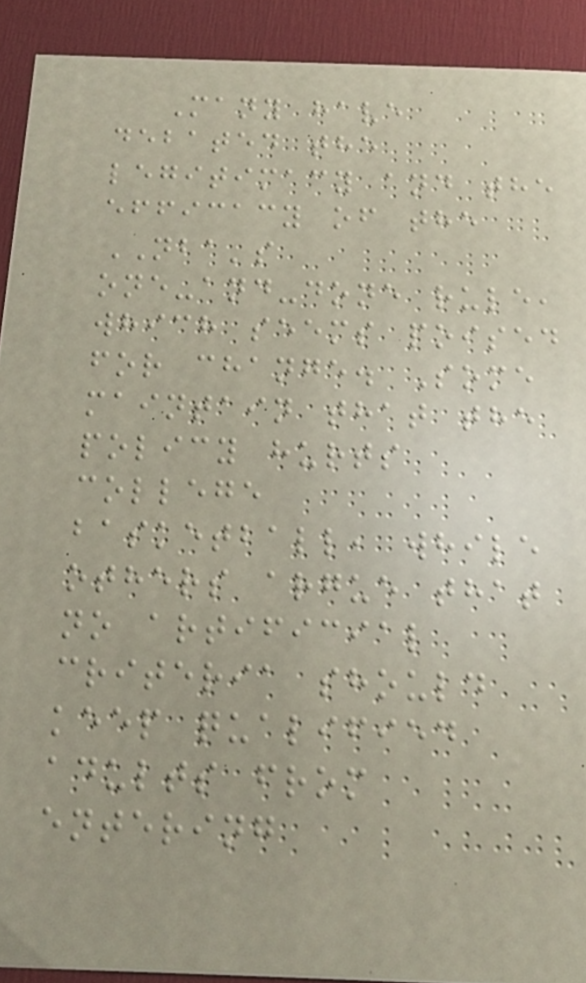Many have
debated the
legitimacy and the
efficacy of the
NBA's
one-and-done rule,
which seems poised
for change. Some
maintain that the
policy hurts
college
basketball, while
others argue that
no artificial
criteria should
keep qualified
adults from
entering
